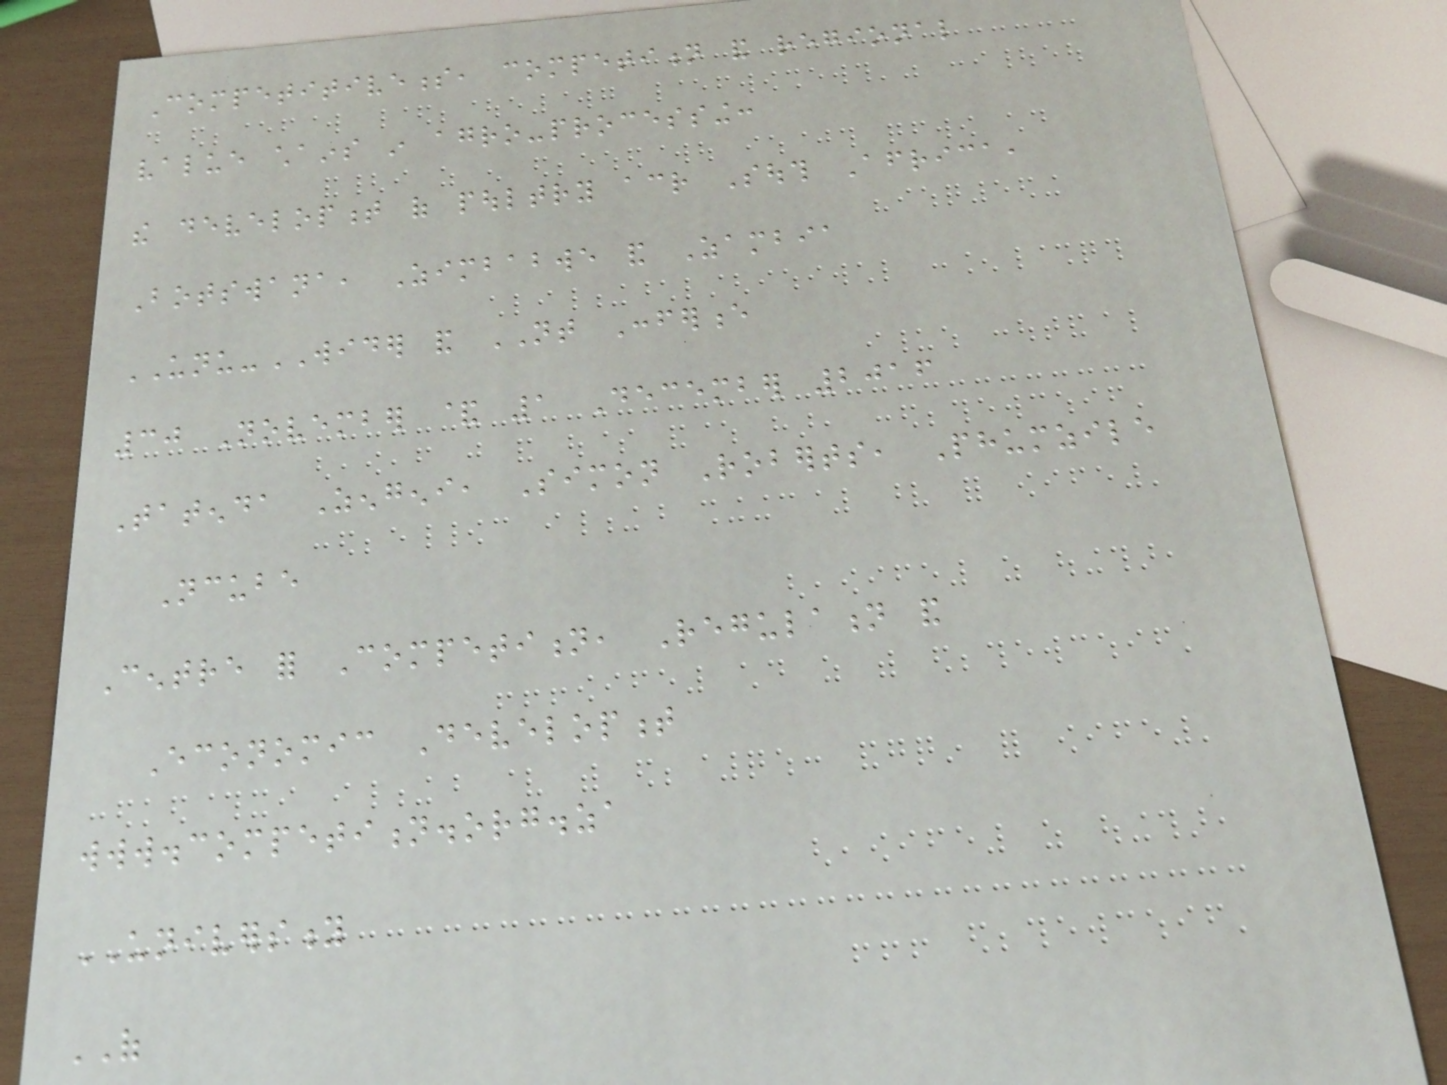Competitiveness, competition and regional
value chains in agro-processing:
the development of poultry across South Africa,
Botswana, Zimbabwe and Zambia
UNU-WIDER and NT Conference
30 November & 1 December 2016
Tatenda Zengeni, Simon Roberts, Phumzile
Ncube
Centre for Competition, Regulation and
Economic Development
www.competition.org.za
UNIVERSITY
OF
